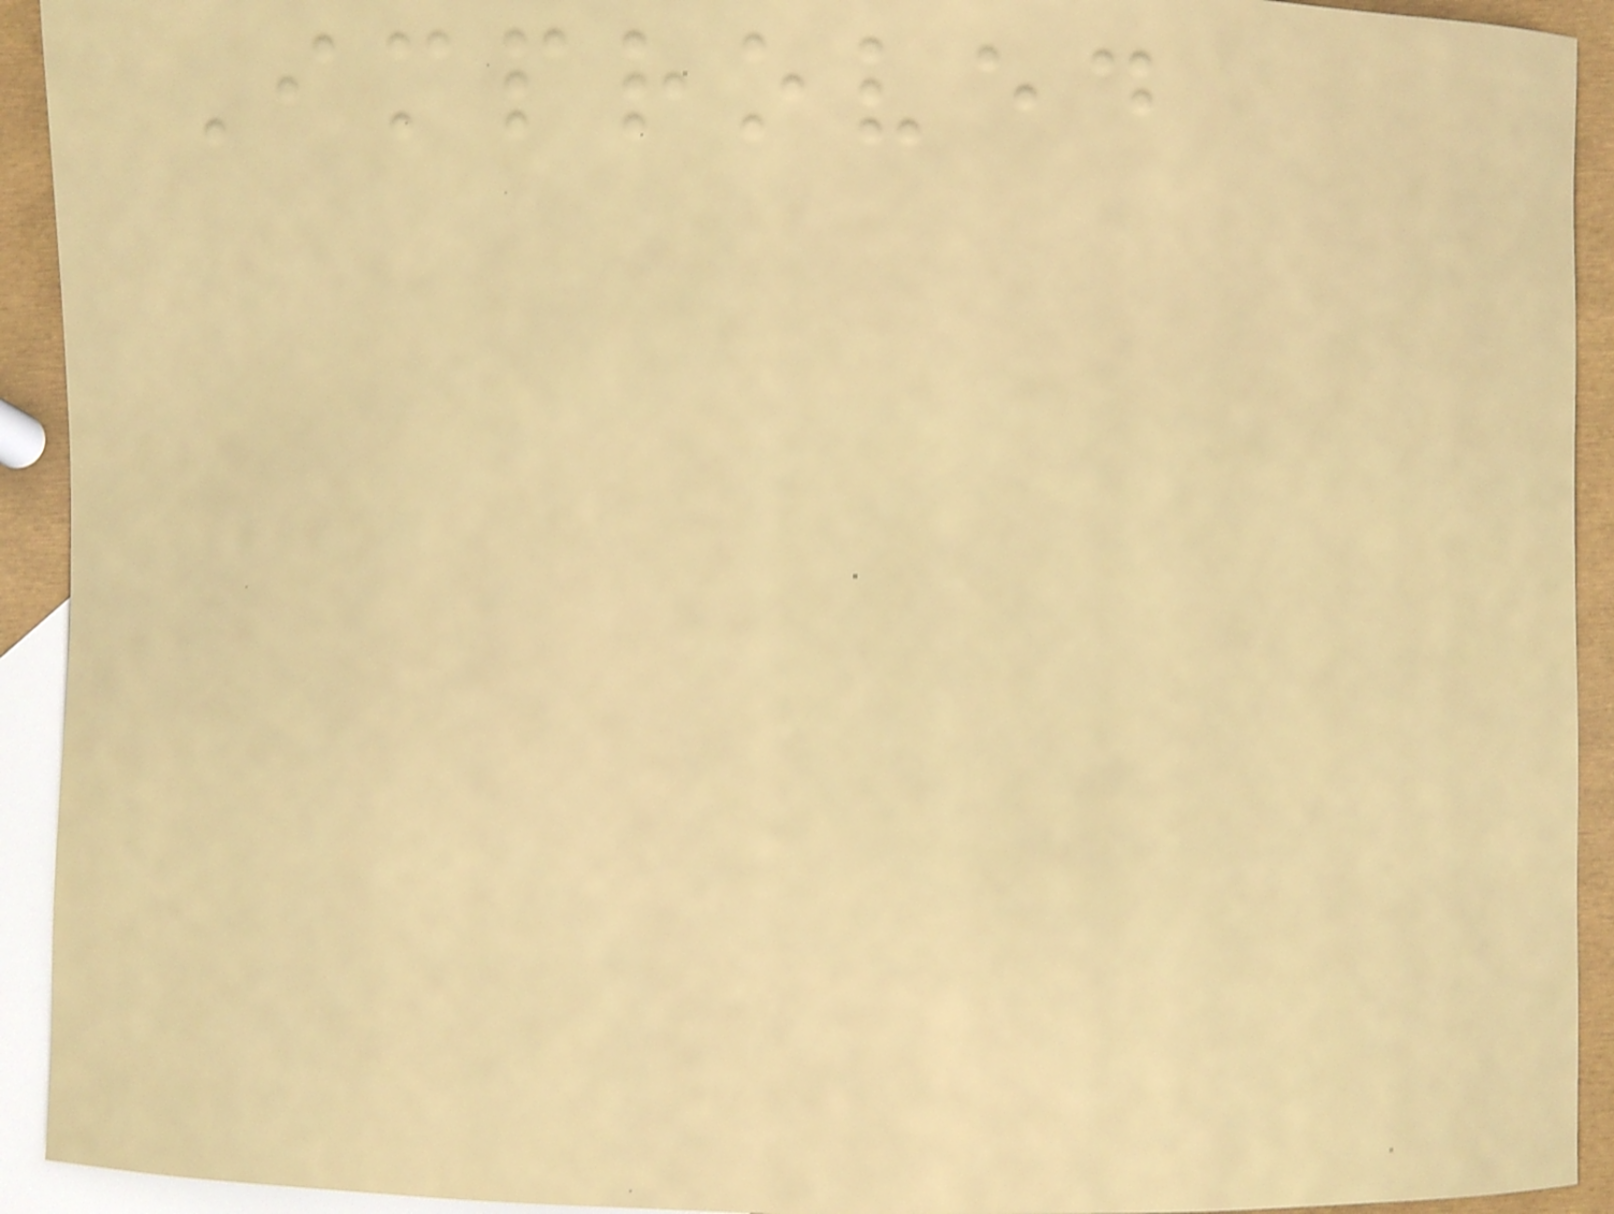Improved
